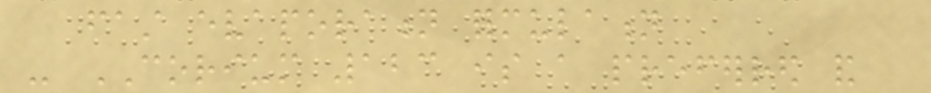fast evaporation formulation
- CORIUM 123 is a preferred and
